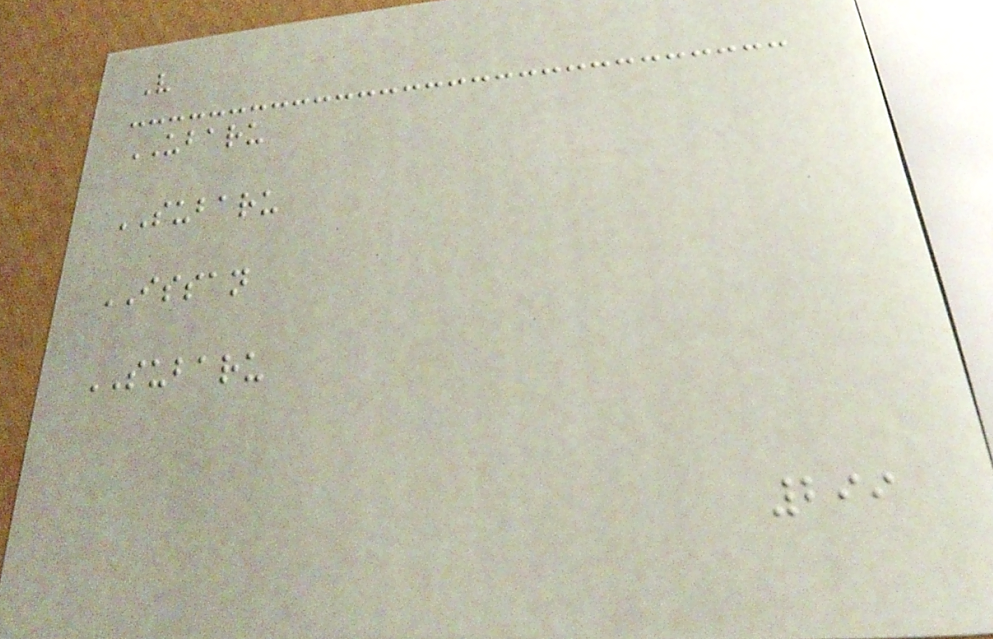V
UBARU
SUBARU
ISSAN
SUBARU
299
